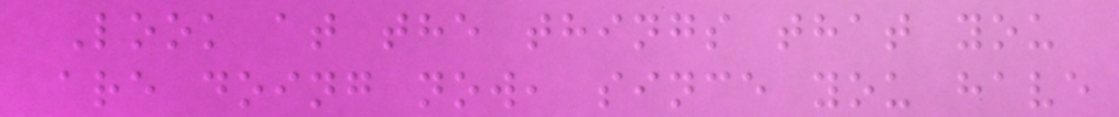Look at the things that you
are doing now, since you have
